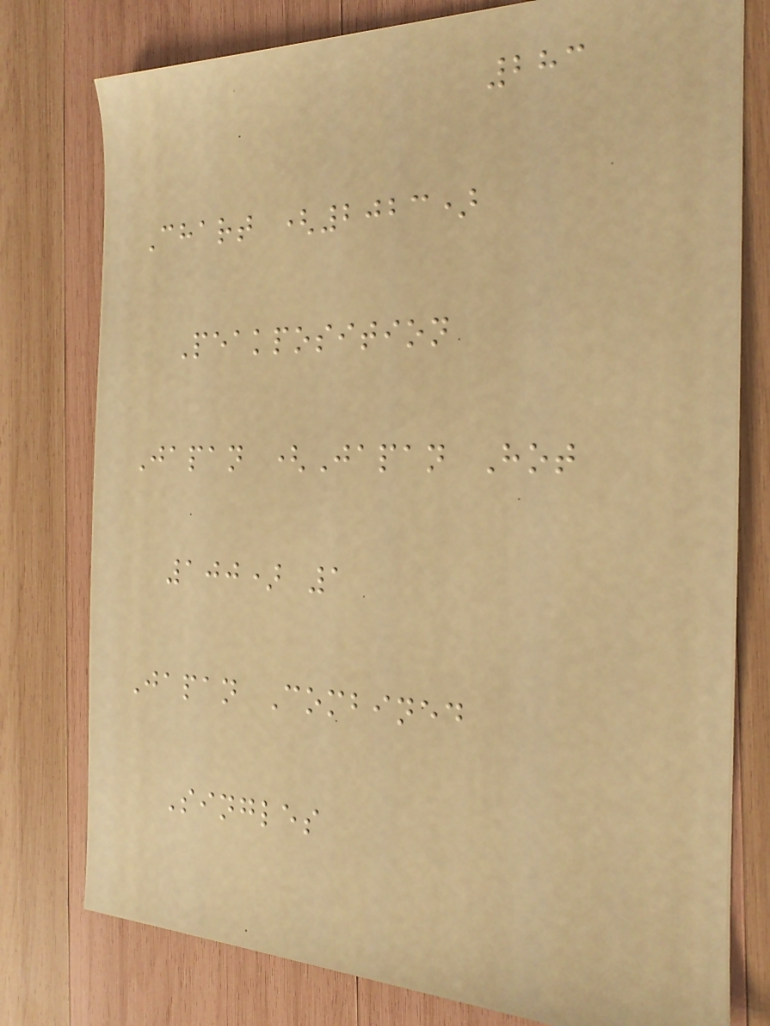283
Chart (2023)
Peakposition
Japan (Japan Hot
100) 1
Japan Combined
Singles
